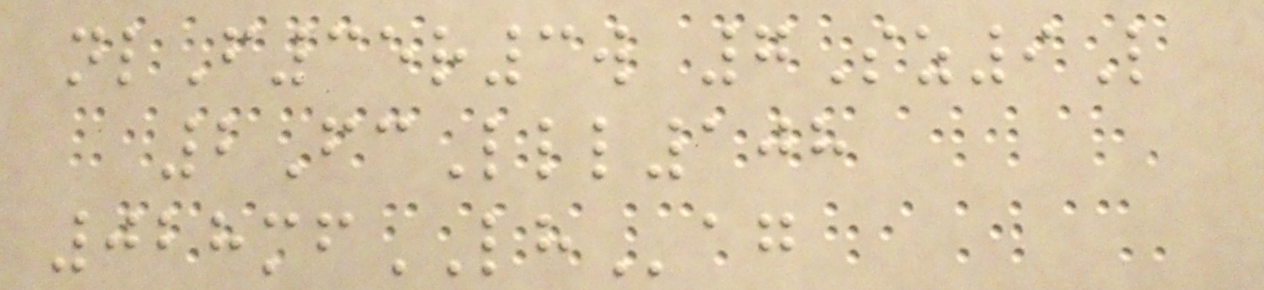nlF35r3w 7Sz9L
2FcLll108
028mfLHag
